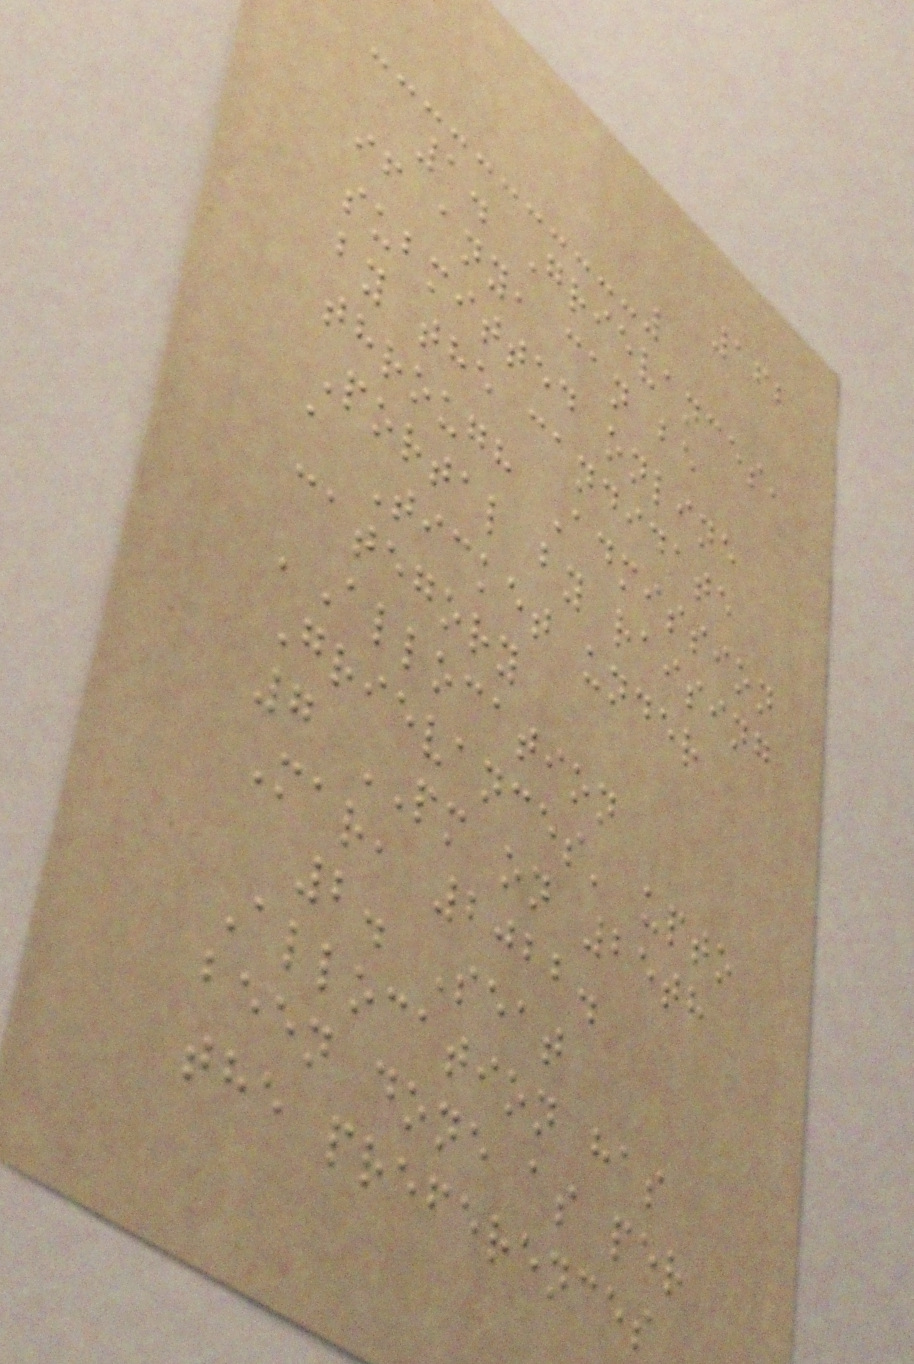162
1. Grievances,
if any, can be
submitted online
by the candidate
through Admission
Portal by raising
a Ticket under
category
'Allocation
Grievances' upto
7 PM on 25th
Mar, 2022.
2. Seat
Allocation has
been done as per
the preferences
